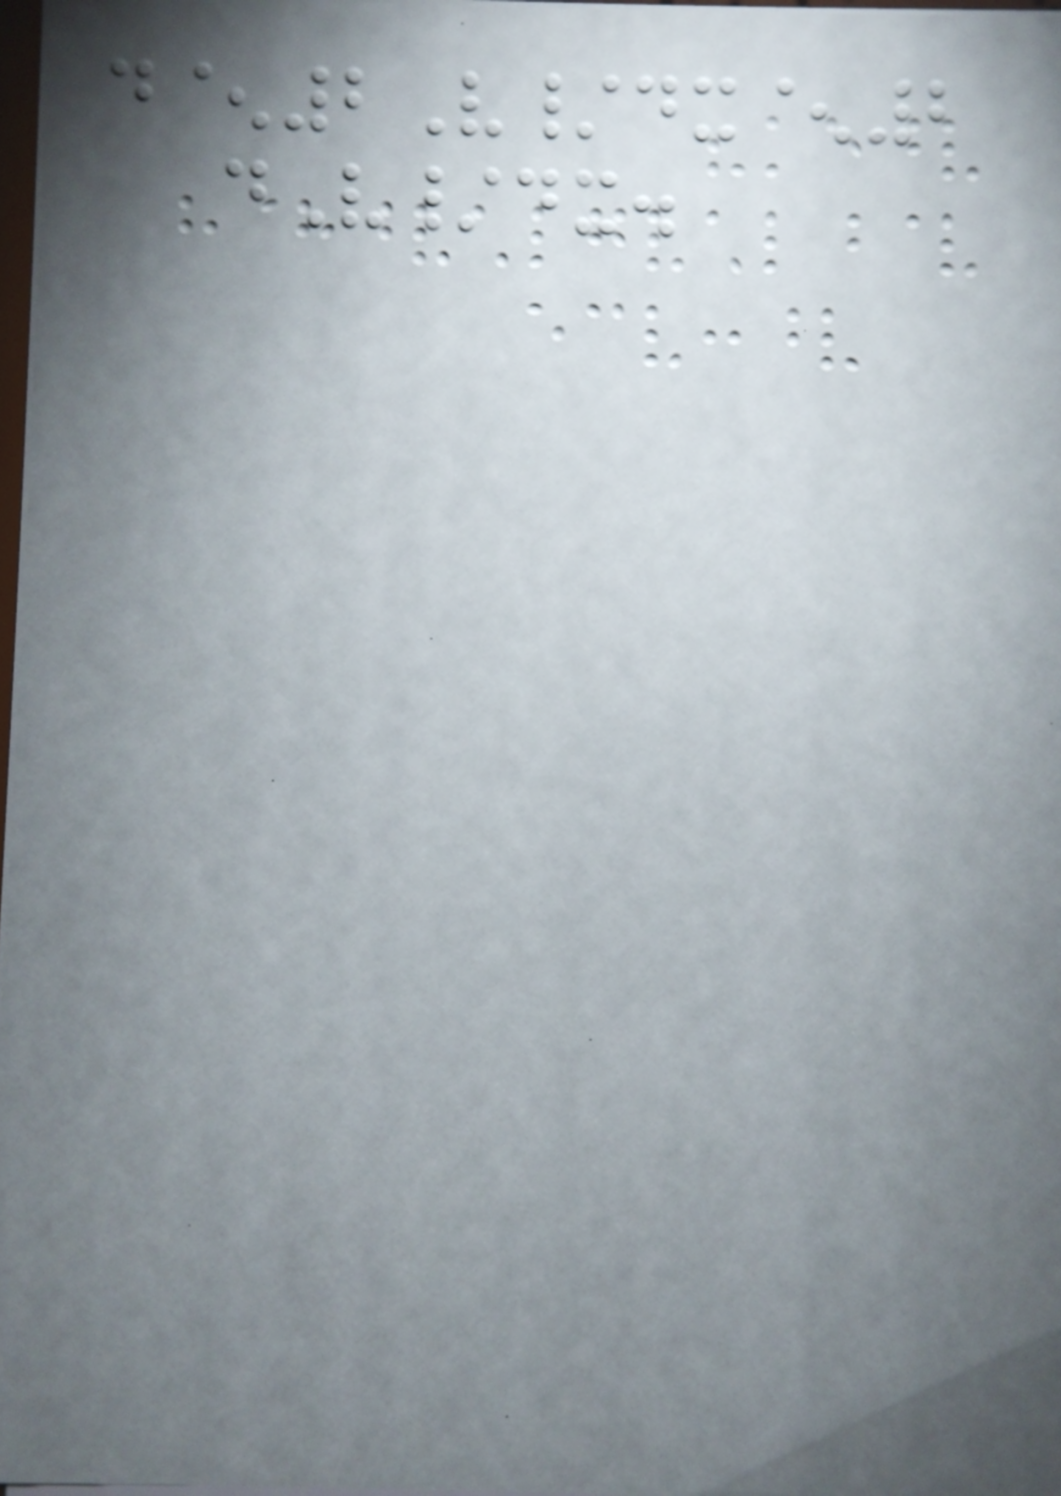d^2V/dx^2
dV/dx.
